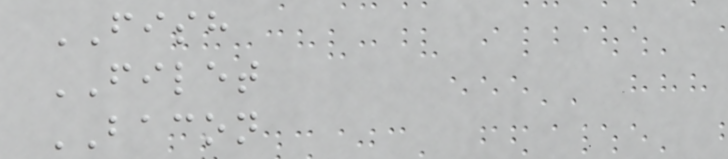FISH
FILET
BACON
